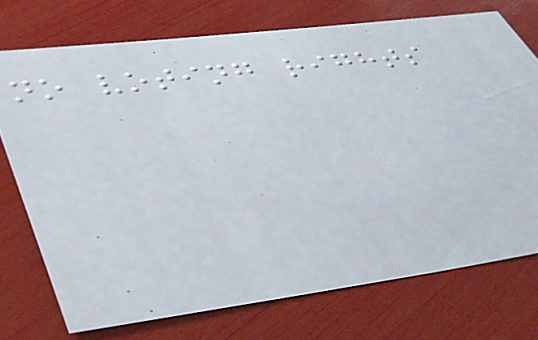no voting rights
